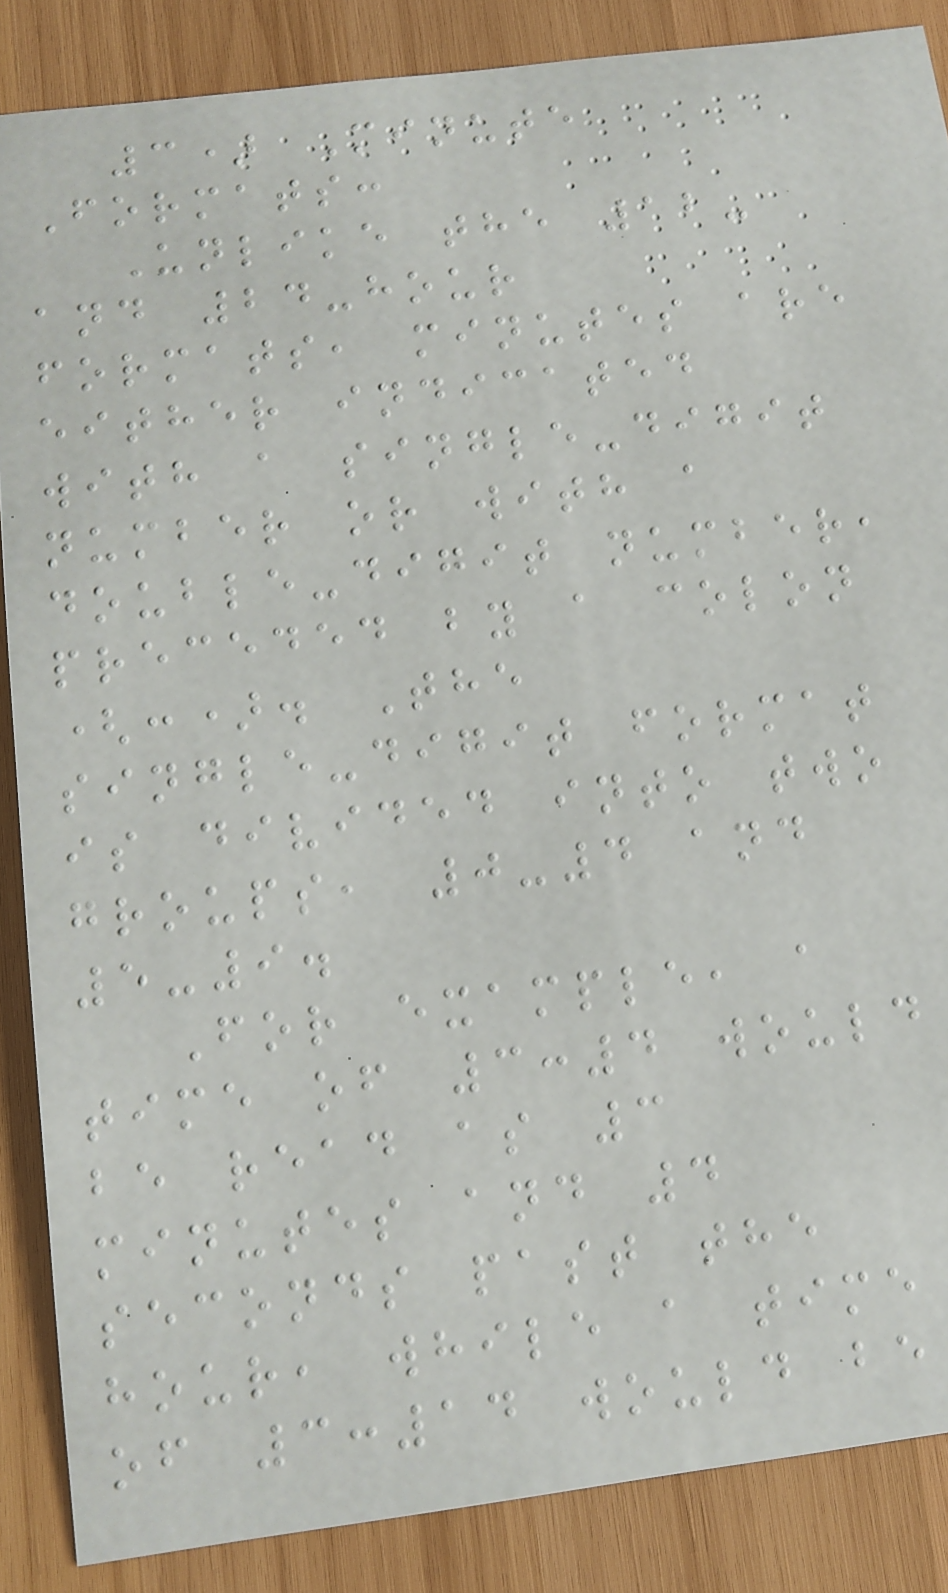3) Minute
Formats:
Unlike the 12-
and 24-hour
formats, minutes are
either indicated
with a single-digit
number or with a
double-digit number,
preceded by a colon
(:). The
single-digit format
is divided into two
groups, 0-4 and
5-9.
For example, a
time of 3:4 would
be read as 3
minutes and 4
seconds past the
hour, while a time
of 3:14 would be
